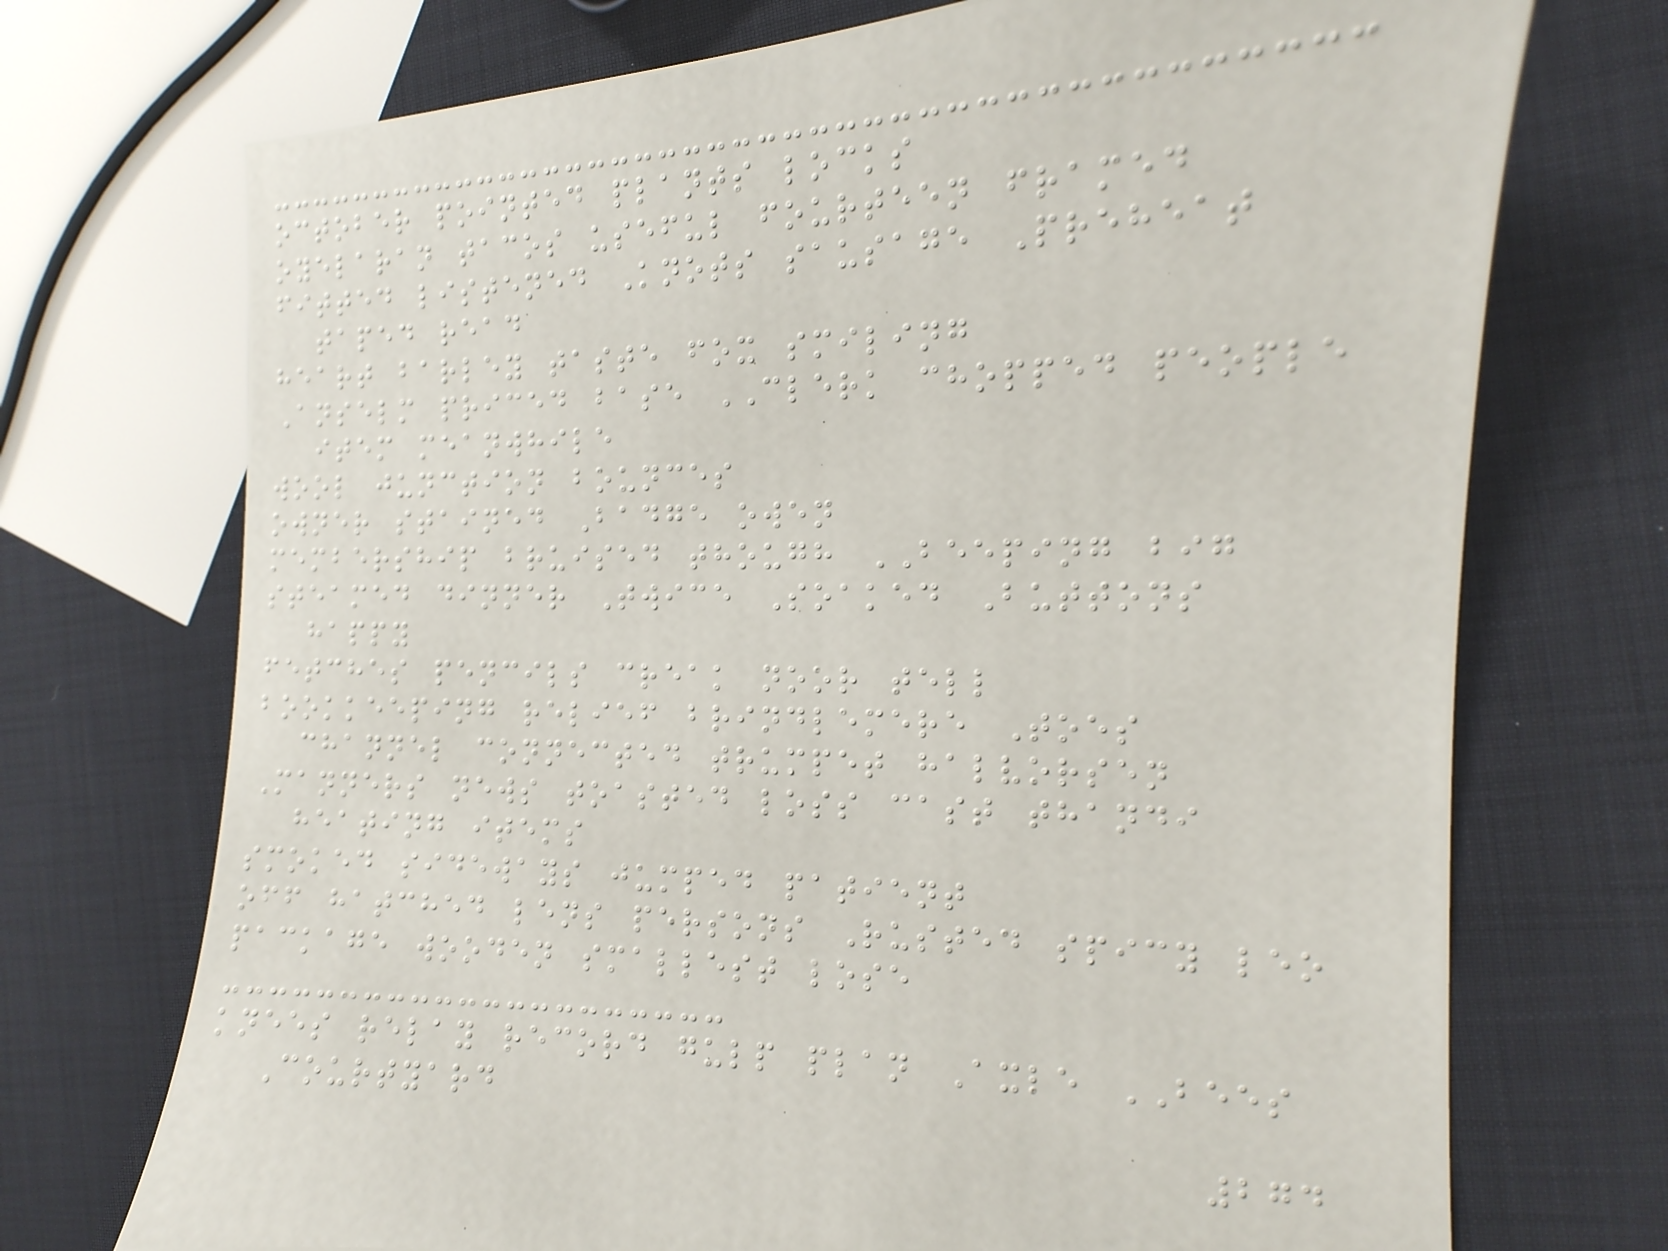october pointed plants locks
oyelaran tacos useful fourteen framed
fitted listened Knots sausage Preheat
taped read
heart barley taste fox smiling
Anselm priced base CLERK chopped people
item meanwhile
wool junction bounces
owner stained Badge owen
membership bruised though BEEPING big
steamed dinner Twice Soaked Buttons
happy
fetches pencils creak noor tell
bookkeeping relief brindlemere Toes
channel connected trumpet halvorsen
Manners news toasted loss cast thandi
heating items
smoked sideways jumped patient
off hatched lens persons Rusted spicy leo
package wooden smallest lose
knees relay record gulp plan Axle BEES
Courtyard
274
